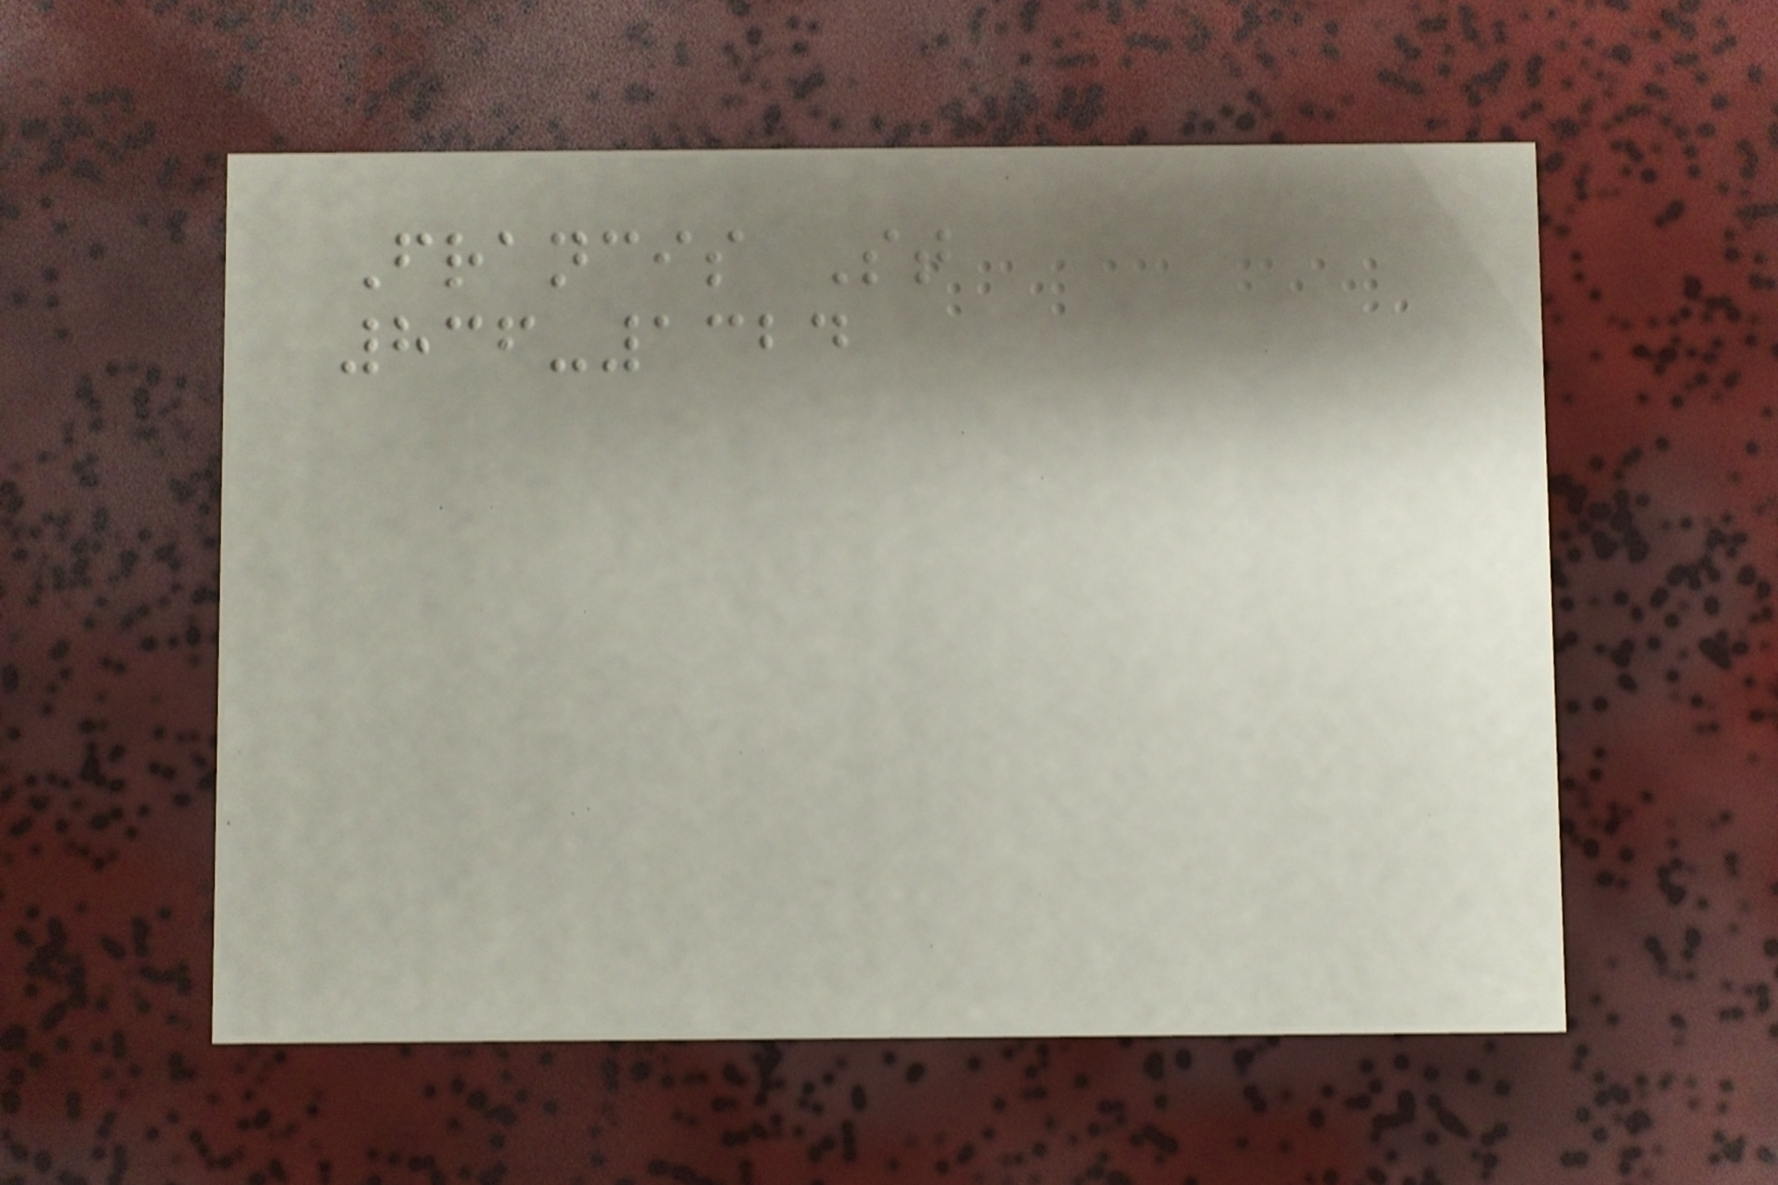Francis St
836-1324
